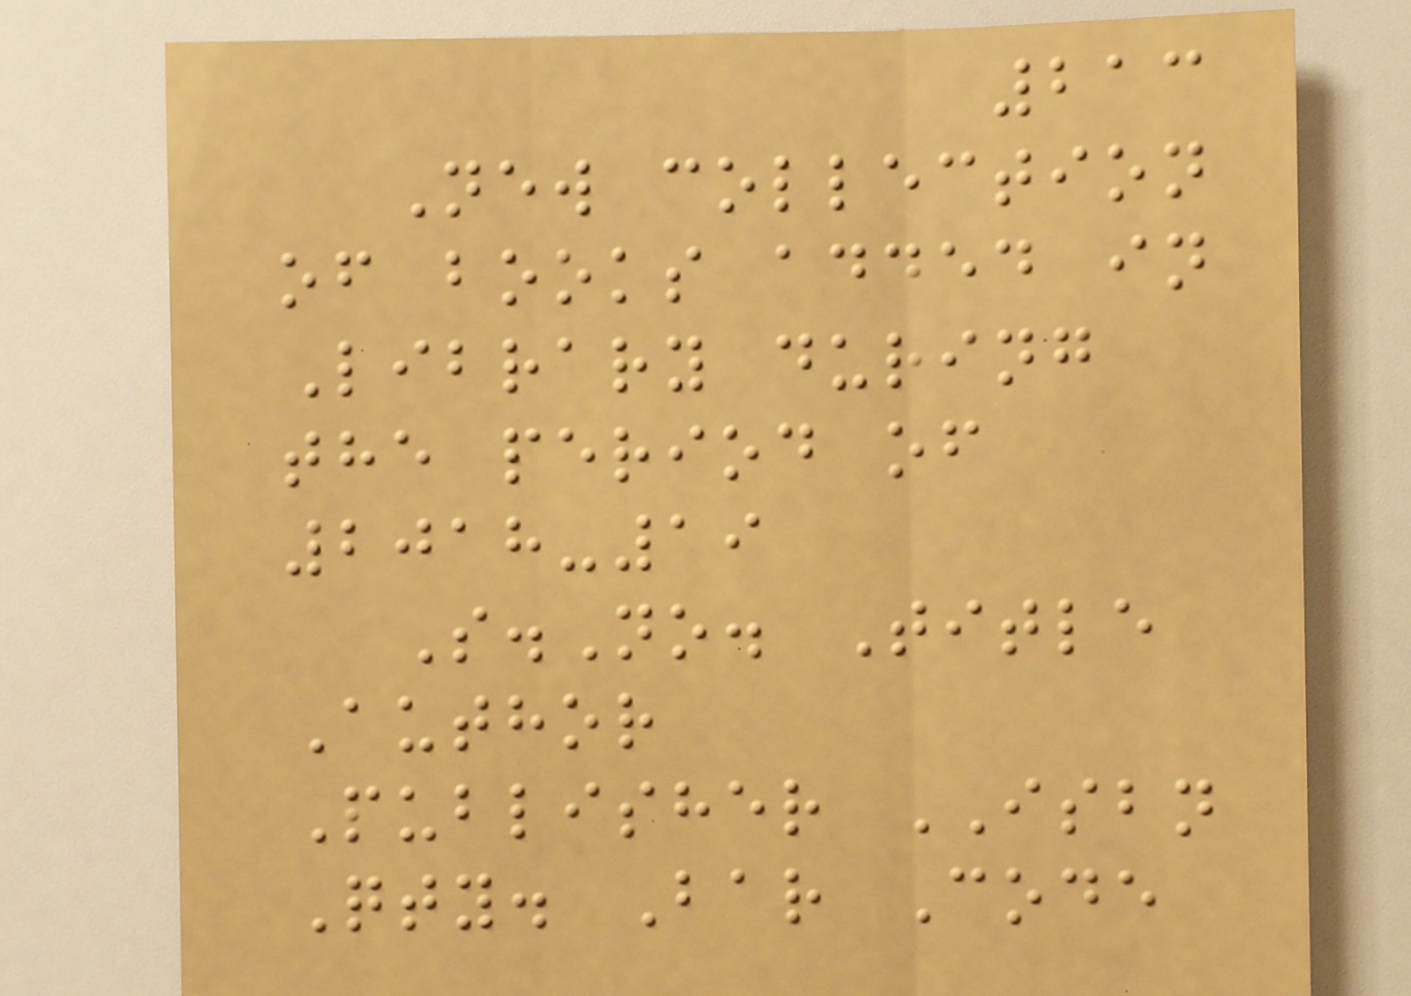213
New collection
of books added in
Library during
the period of
2018-19
S.No. Title
Author
Publisher ISBN
Qty. Bar Code
